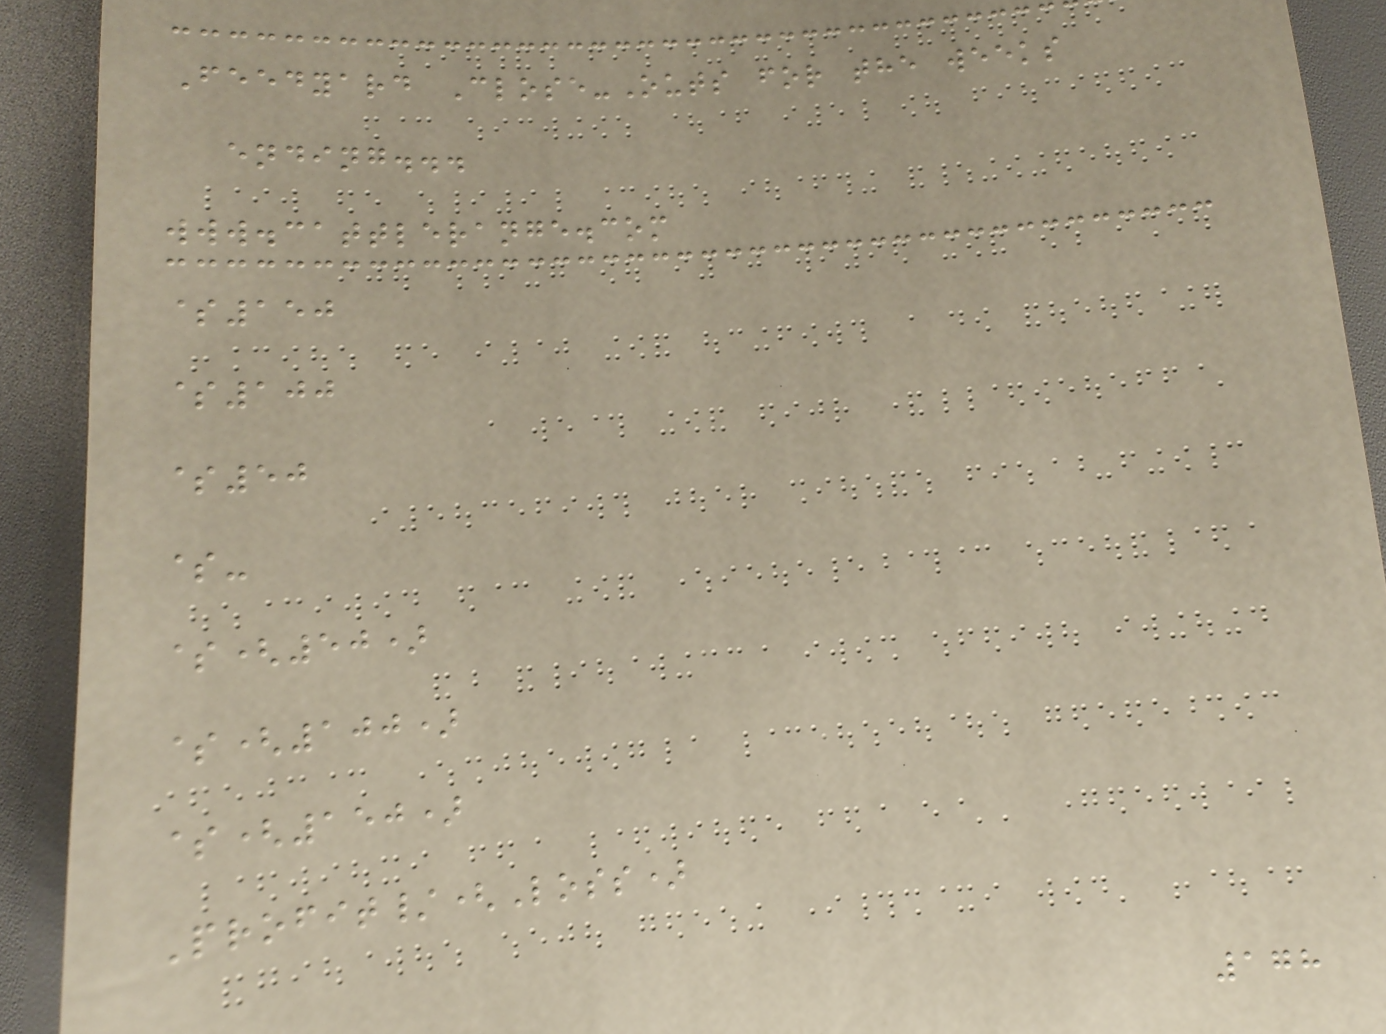Feedyard Close-Outs for the weeks
ending...
www.cattlerange.com
$150
$100
$50
$-
$(50)
$(100)
$(150)
Profit/(Loss)
178
